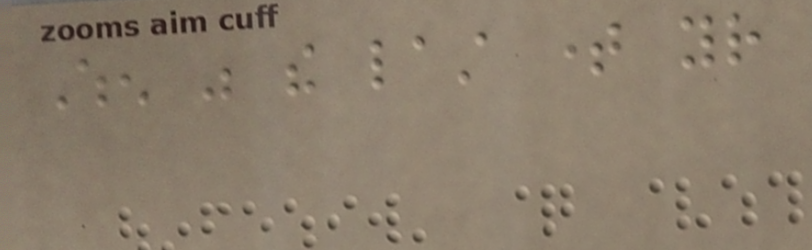When was the last time your
